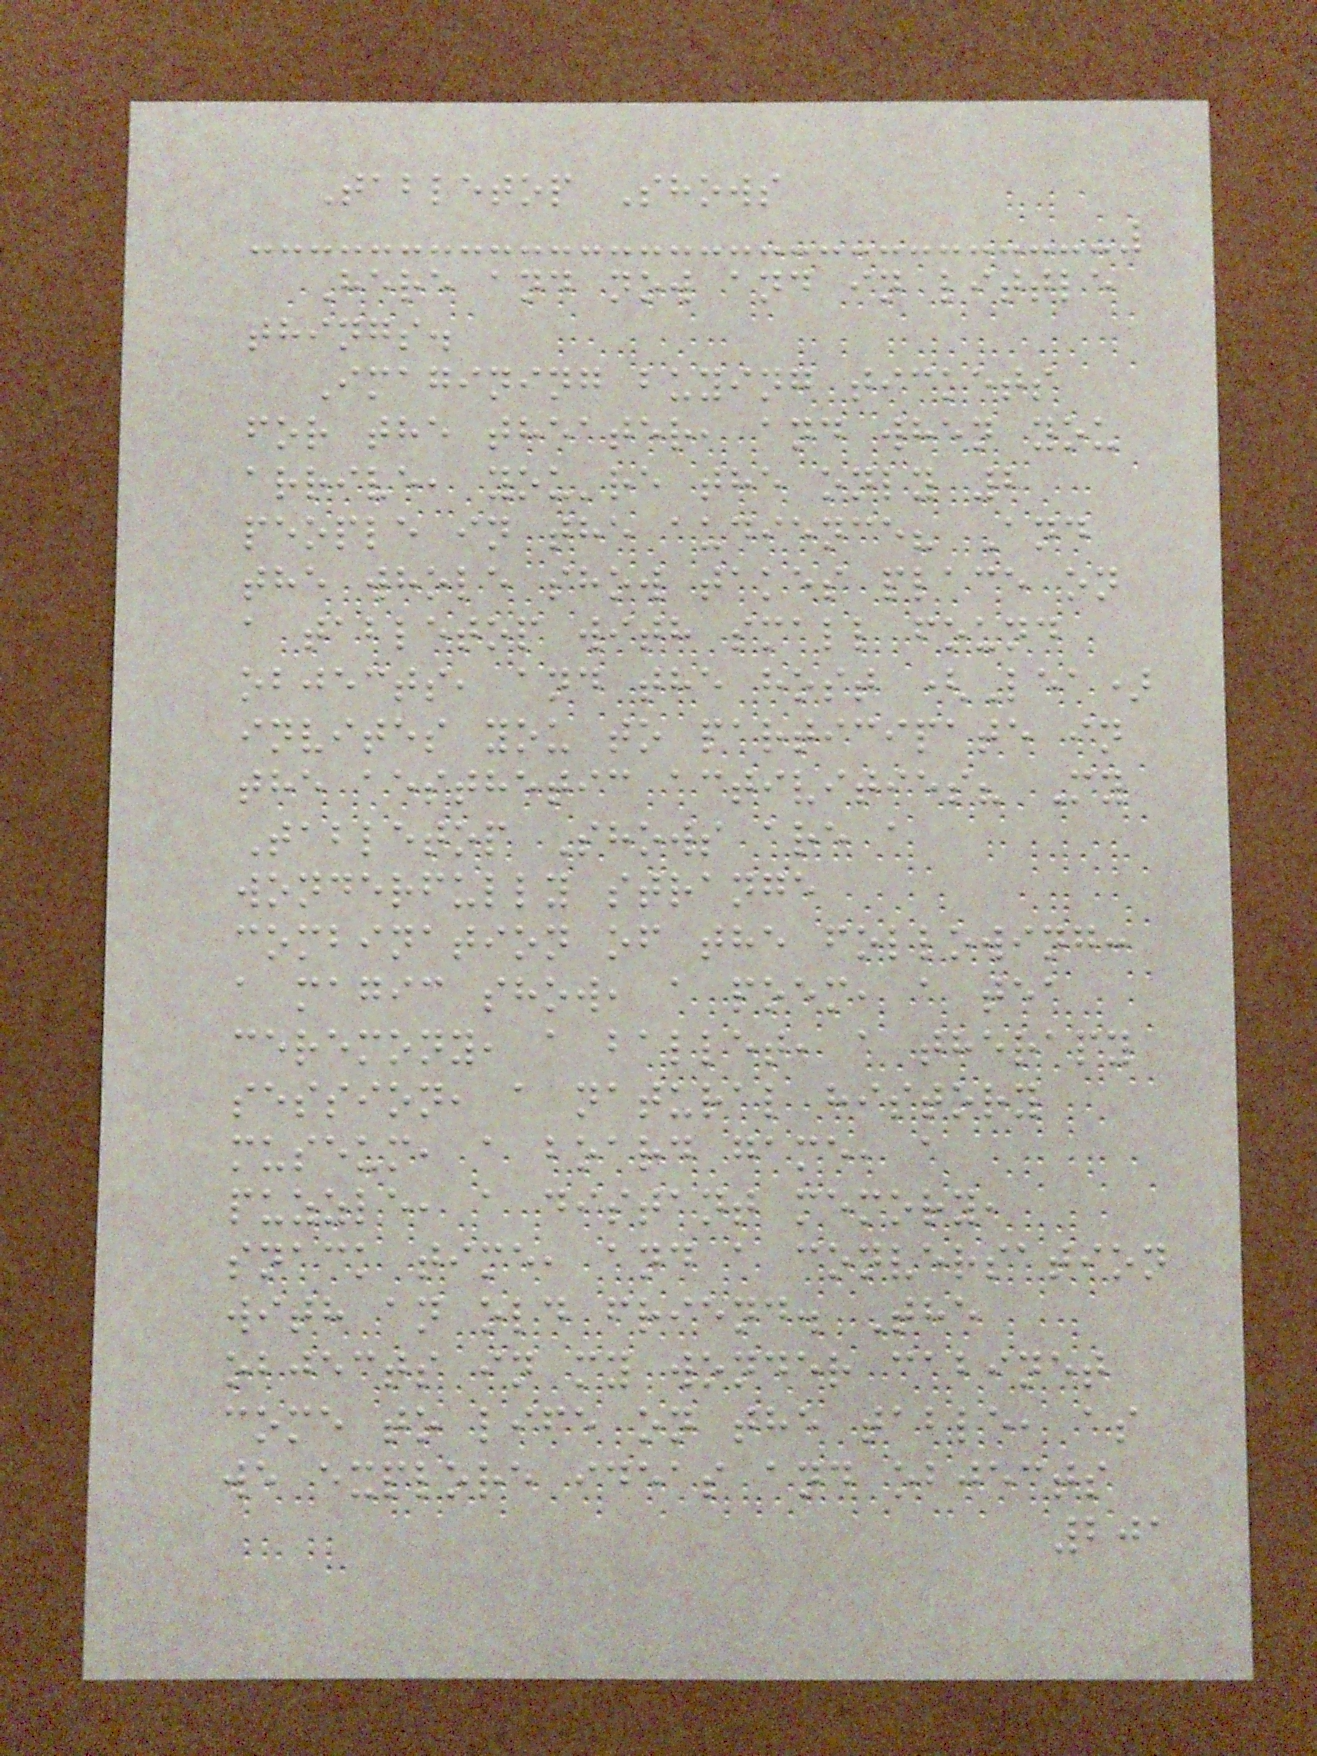Tabletop Shows
Here and now and in little
things.
Imagining buying tickets
for the theater, and when you
arrive, you're the only 2
people in the audience? And
the whole show takes place on
a tabletop with small found
objects, and the host (Lea)
invites you to participate in
the aesthetic activities? My
Tabletop Shows are a
wonderfully strange
combination of the following:
a magic show, a poem, a tea
ceremony, a ballet, a therapy
session, a natural history
museum, a board game, a
puzzle, a distant memory,
snack time, and a conversation
with an old friend. The
objects in my wonder cabinet
come to life on the table, as
we explore ideas and objects
201
